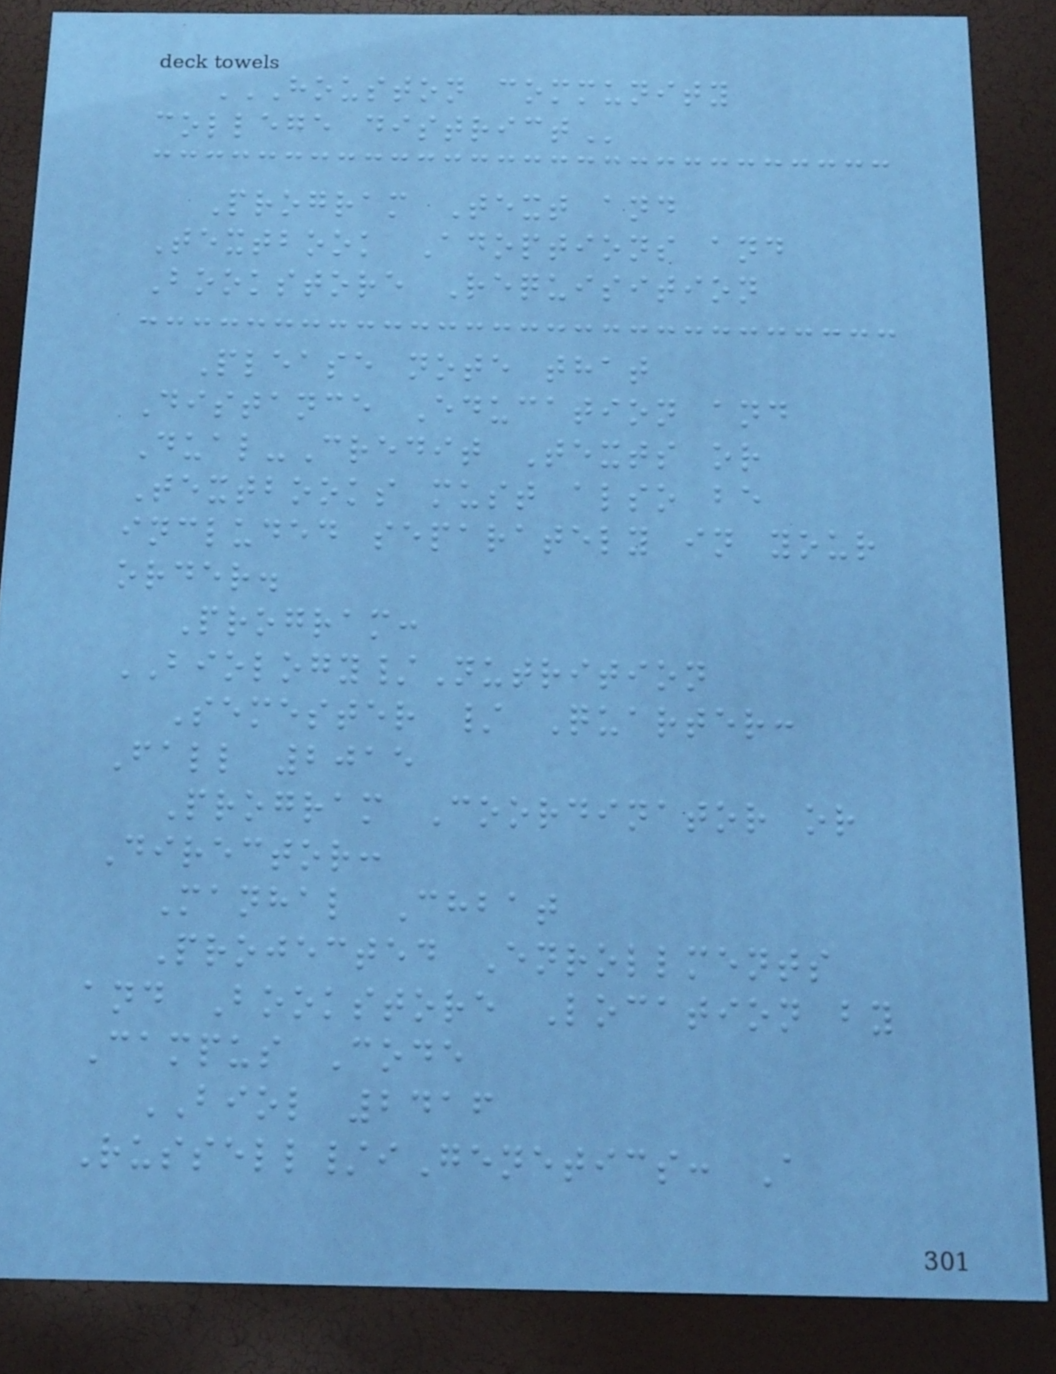HOUSTON COMMUNITY
COLLEGE DISTRICT
Program Text and
Textbook Adoptions and
Bookstore Requisition
Please note that
Distance Education and
Dual-Credit Texts or
Textbooks must also be
included separately in your
order.
Program:
BIOLOGY/Nutrition
Semester / Quarter:
Fall 2015
Program Coordinator or
Director:
Manhal Chbat
Projected Enrollments
and Bookstore Location by
Campus Code
BIOL 2416
Russell/iGenetics: A
